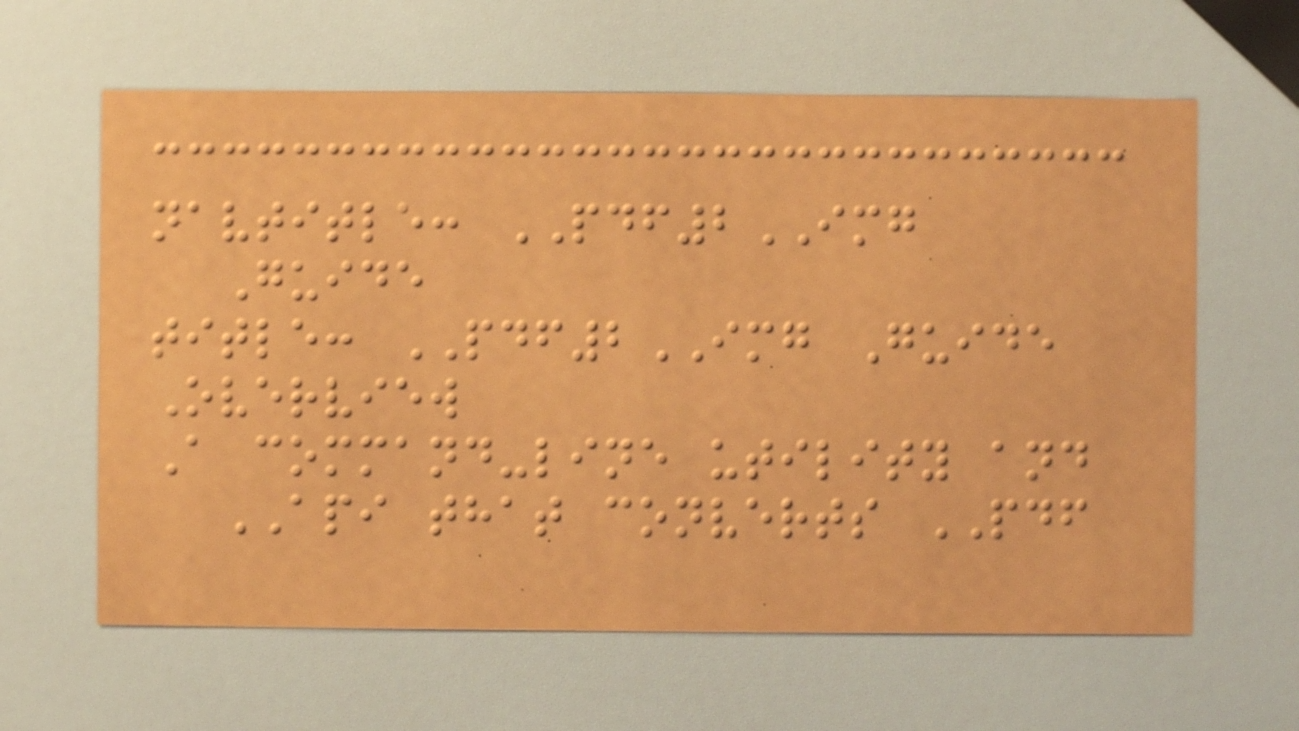navtitle: PDF2IMG
Guide
title: PDF2IMG Guide
Overview
A command-line utility and
API that converts PDF
